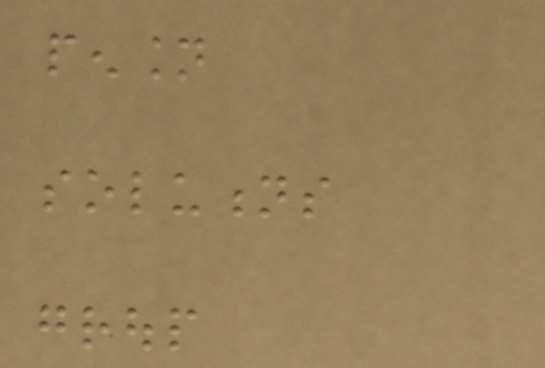pension
solutions
group
